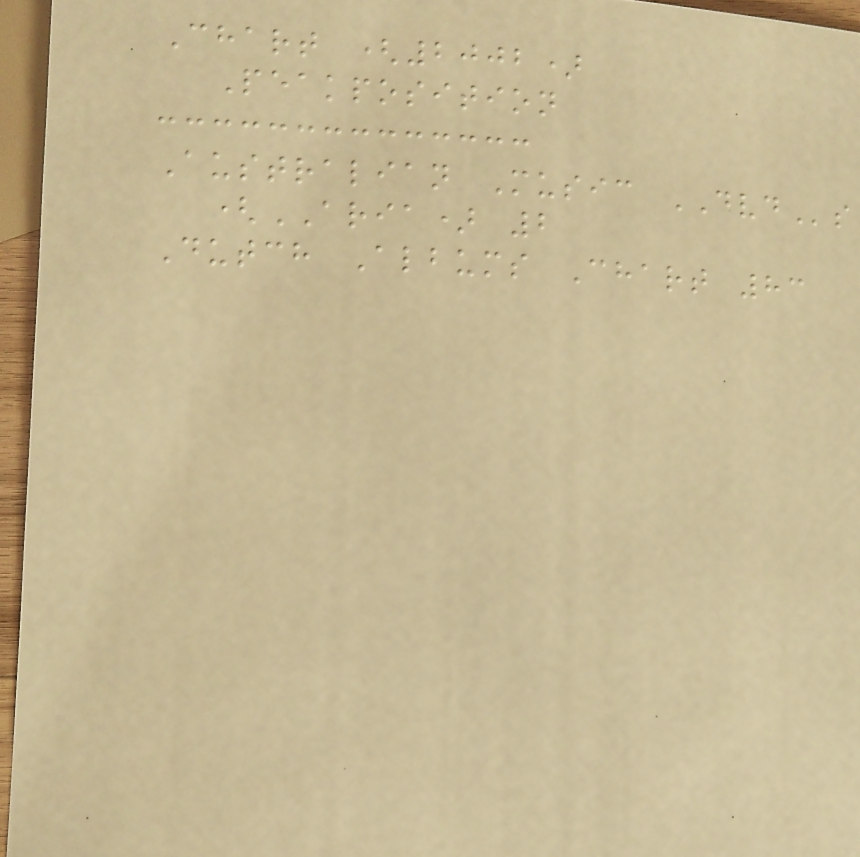Chart (2002)
Peakposition
Australian Music DVDs
(ARIA) 2
Dutch Albums Chart 83
